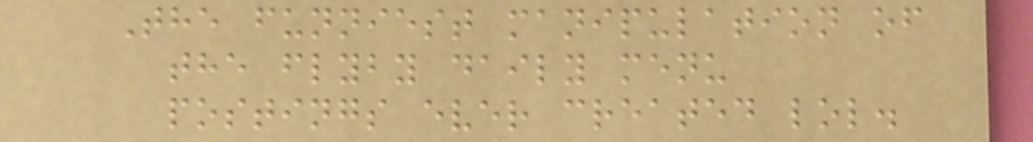The funniest manipulation of
the flyby daily menu
postings ever created lol.
